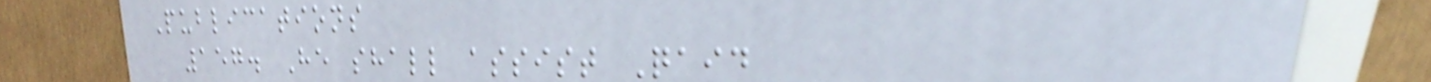Publications
157. He shall assist Qaid
